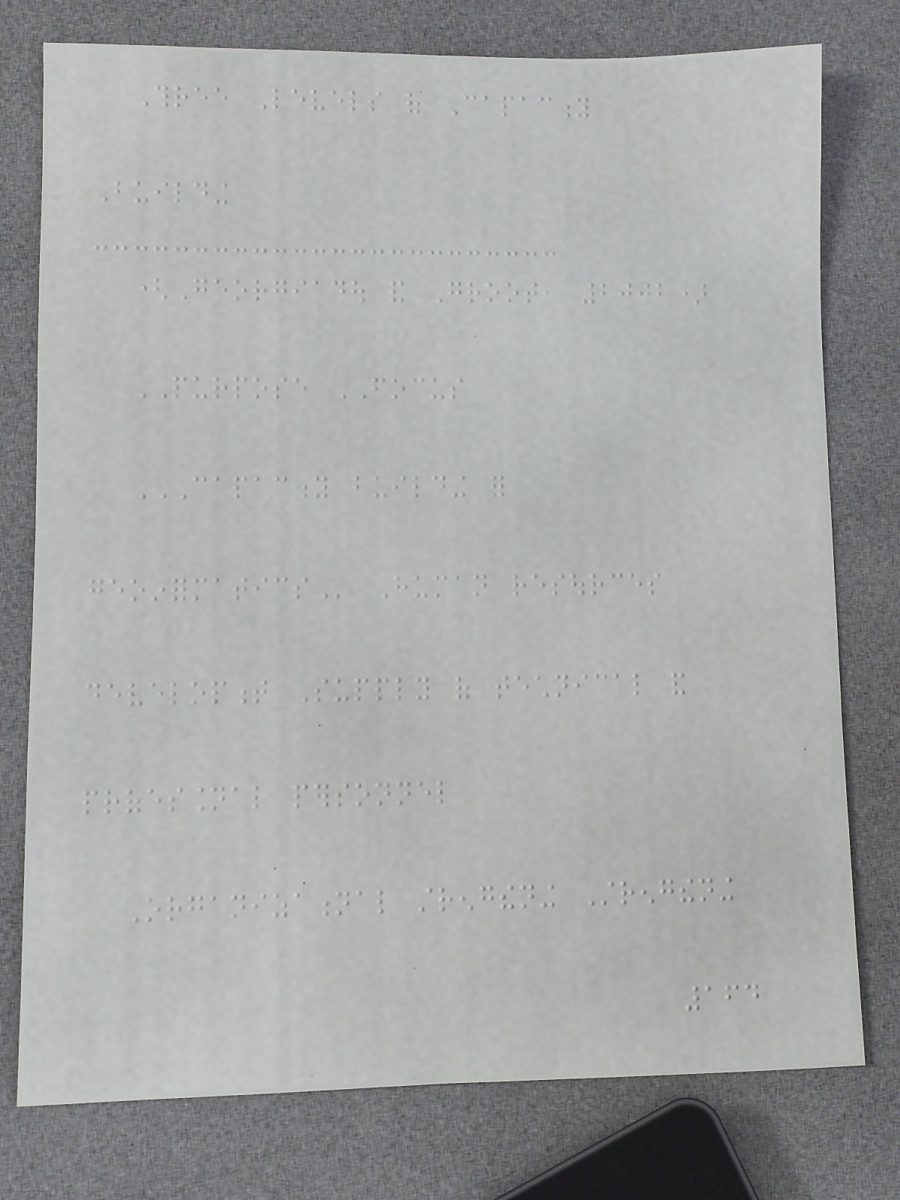Three Levels of Capacity
Building
(Georgiadou and Groot, 2002)
PURPOSE FOCUS
CAPACITY BUILDING FOR
GEOINFORMATICS Human resources
development Supply of technical and
professional personnel
Organizational strengthening Strengthening
164
